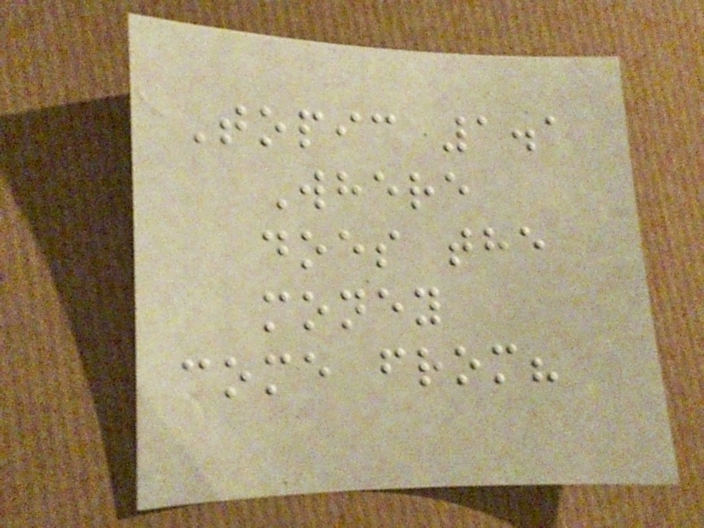Topic 1.1
Where
does the
money
come from?
